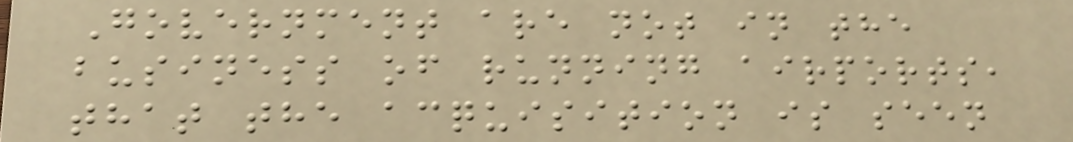Government are not in the
business of running airports,
that the acquisition is seen
